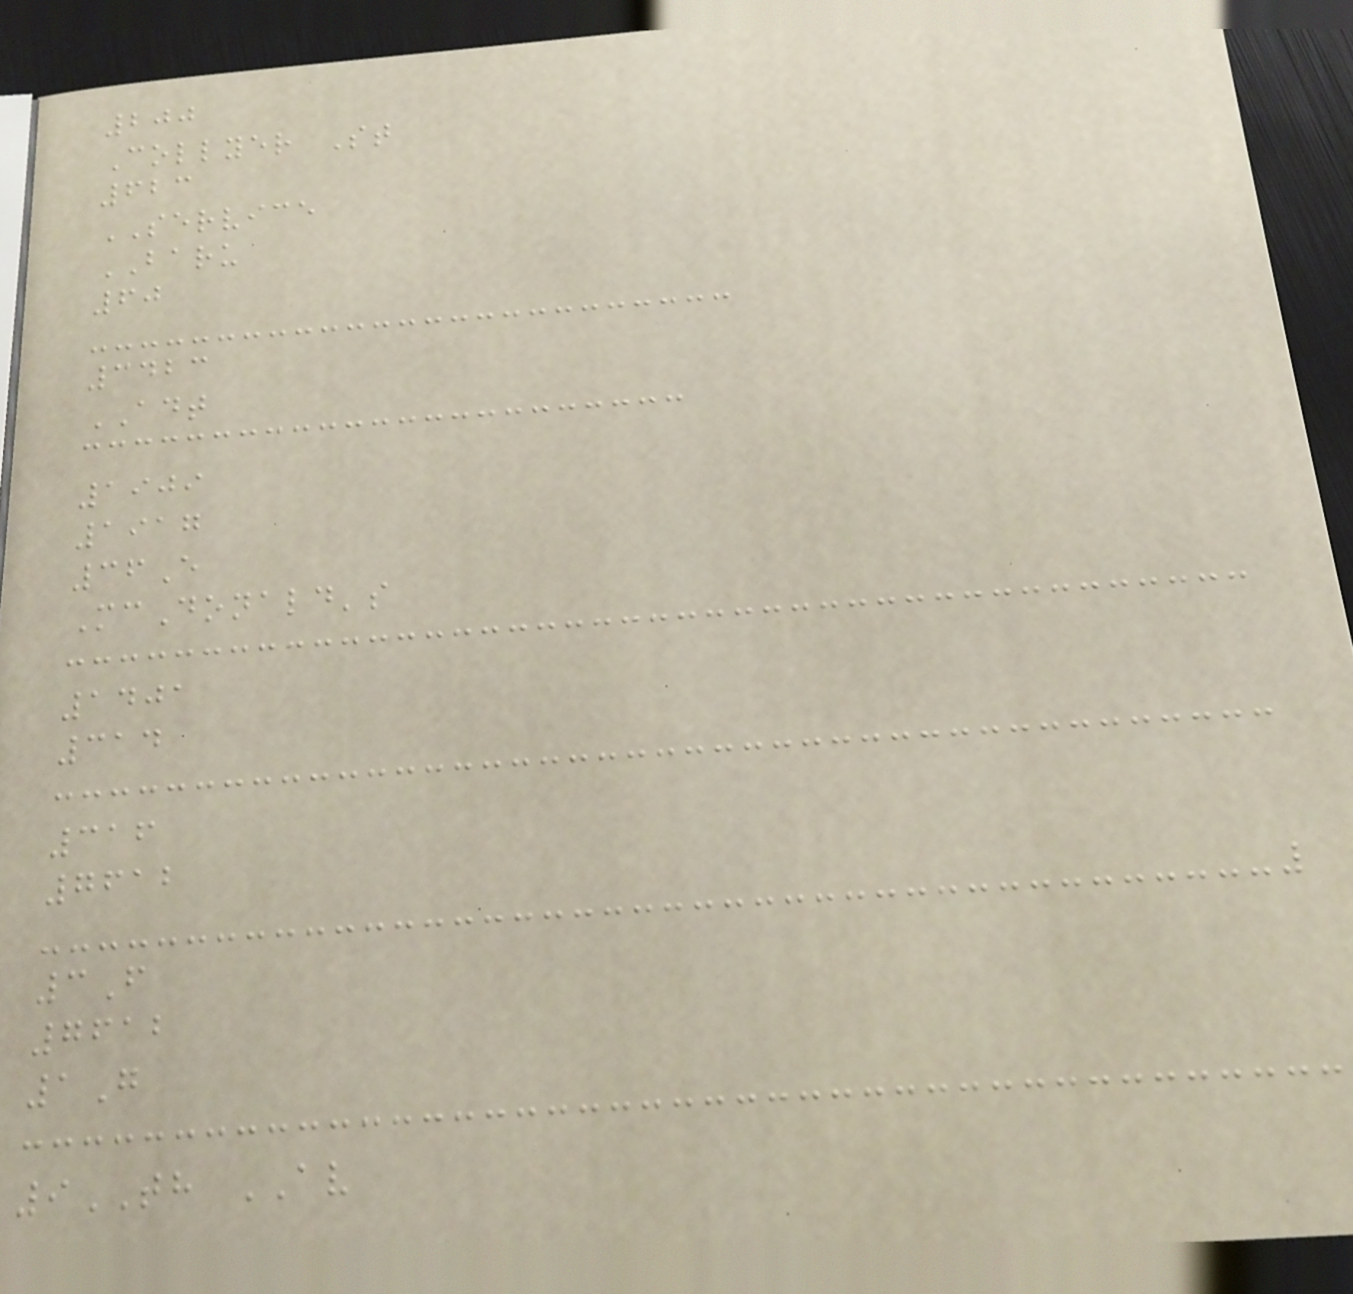200
Collyer St
623
SERVICE
BARU
60
3423
ADT
1909
1917
36E
McDonald's
1401
314
316
7612
3F
7612
1G
9TH AV
